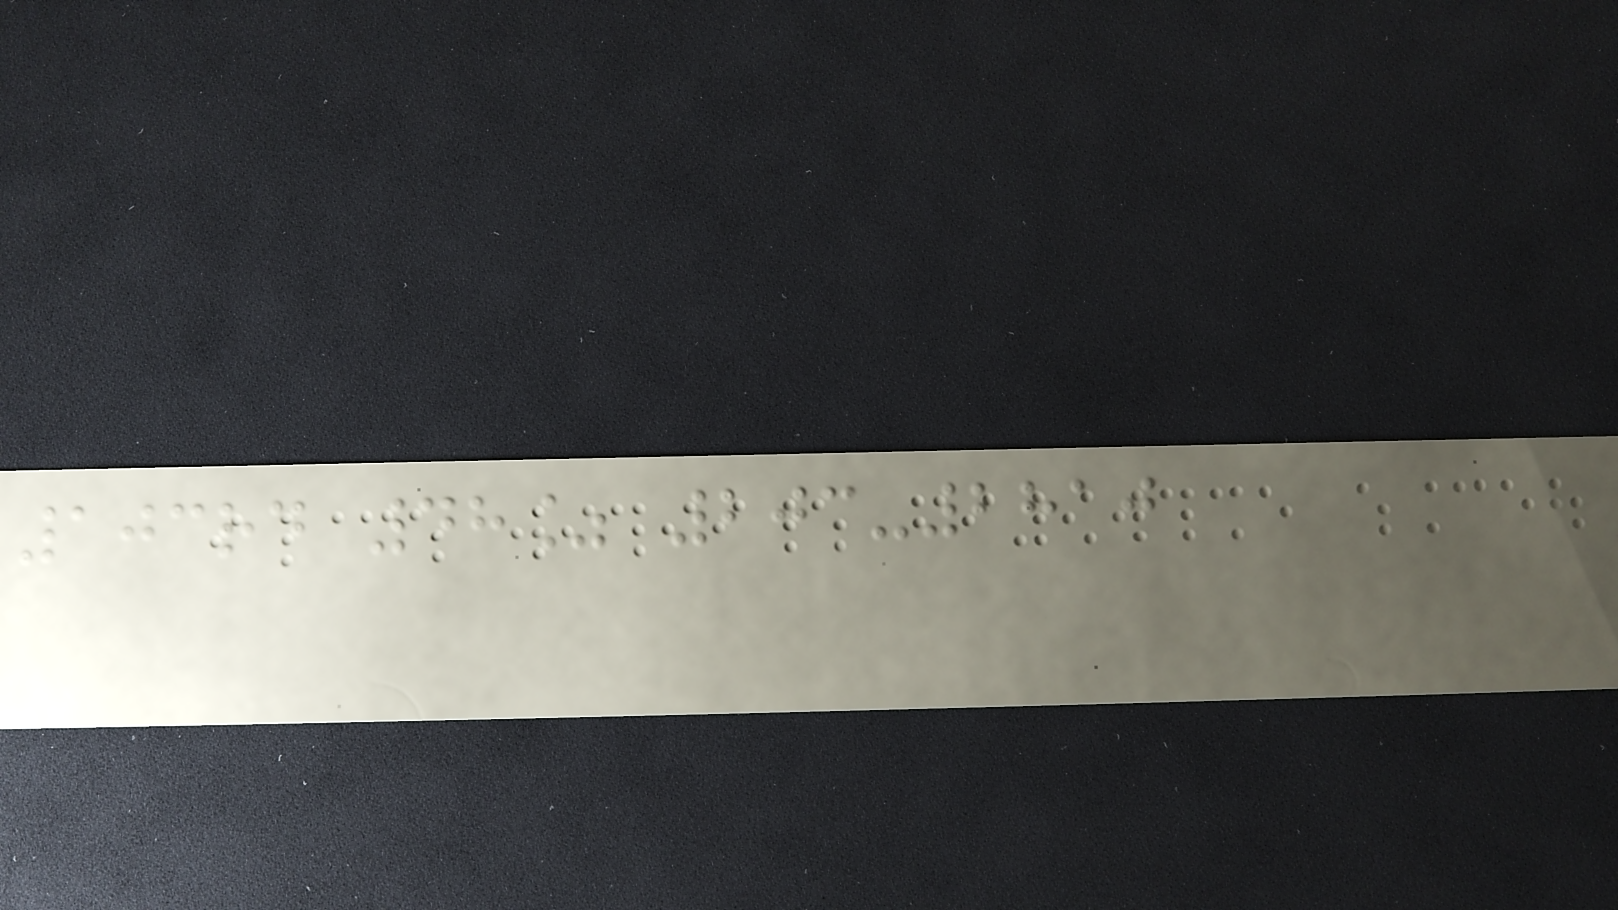103rd 48% 203-2810
